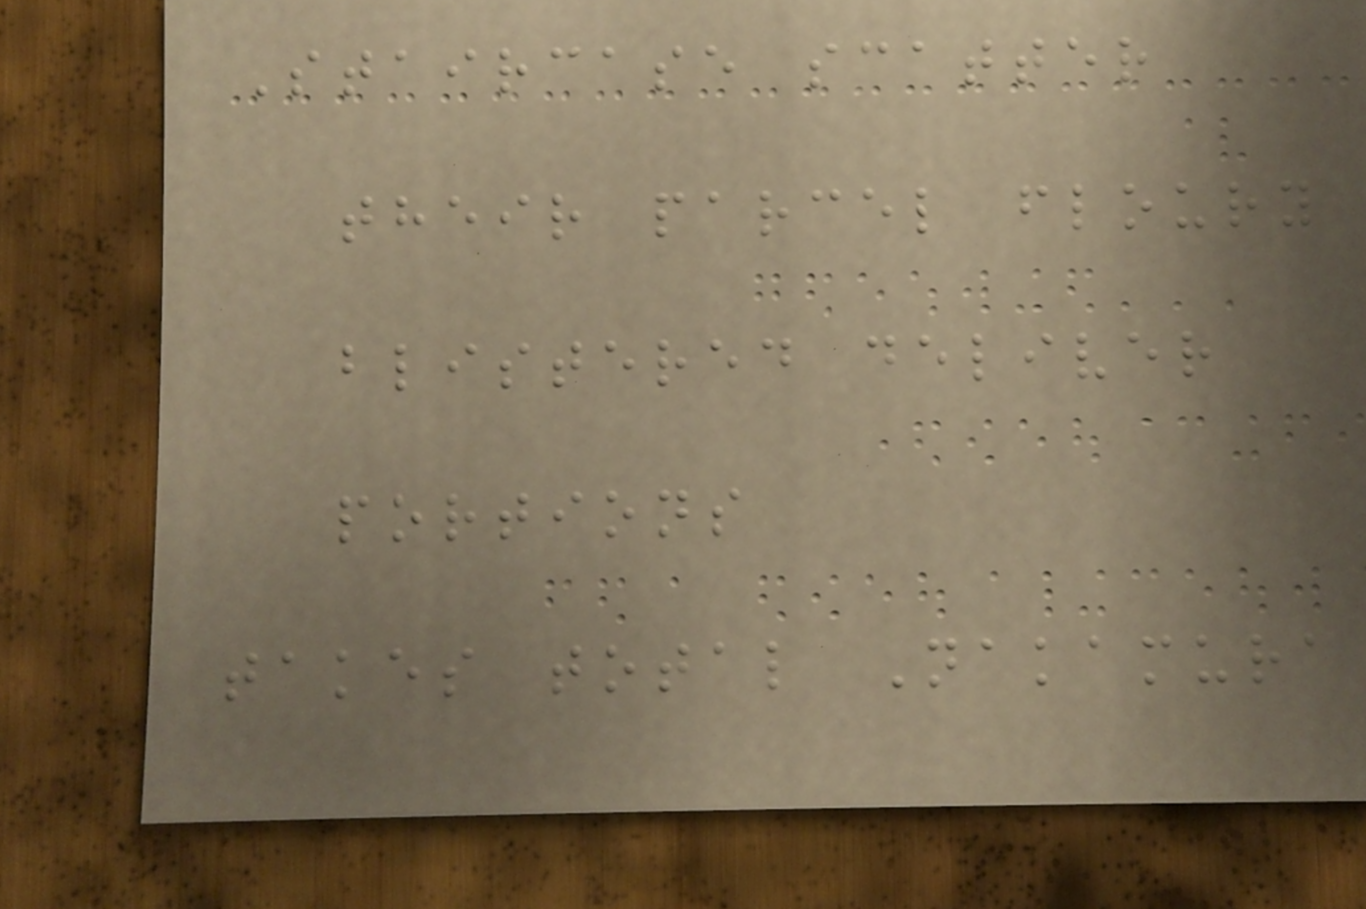Staircase scatter
their parcel floury
blistered deliver
portions
takes total Nakamura
